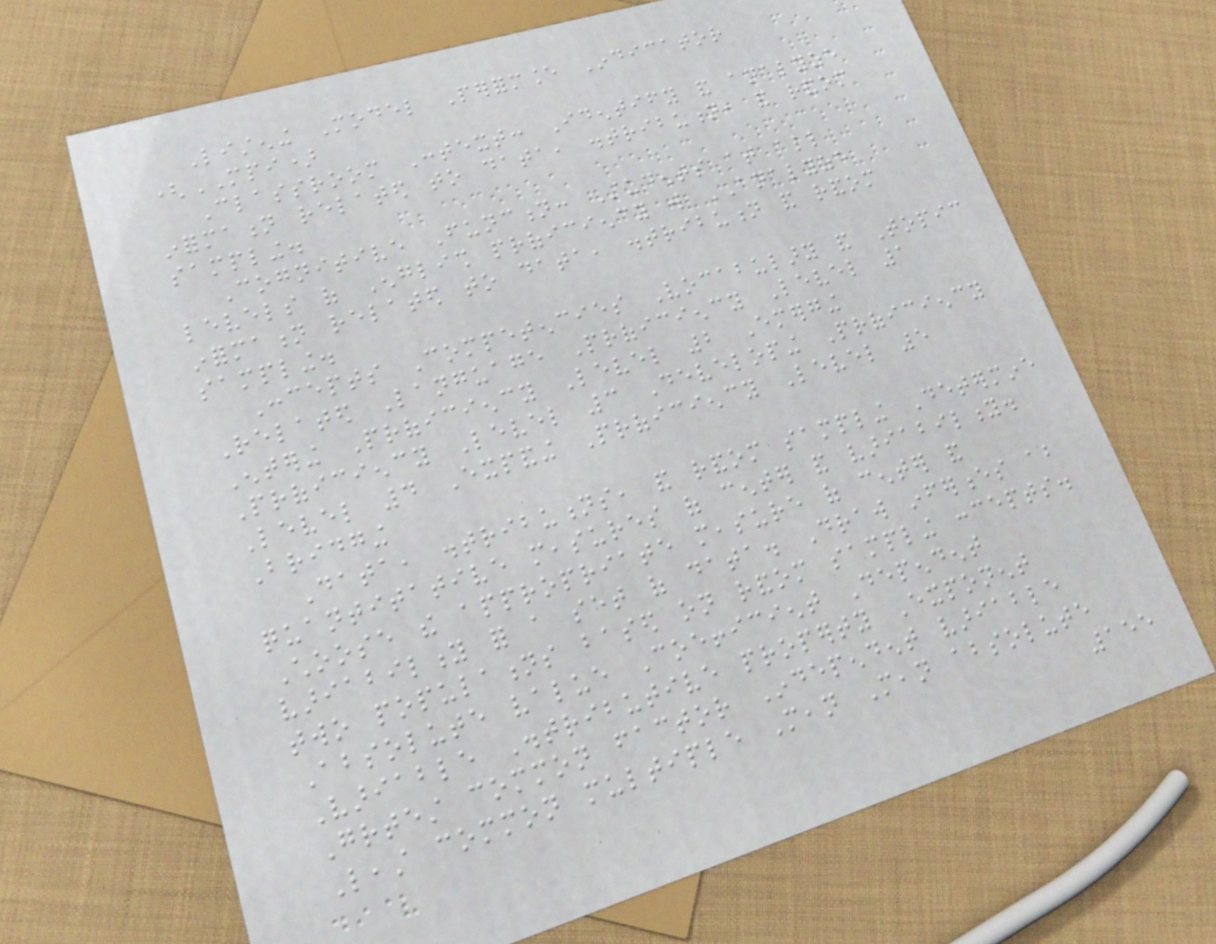Listening Model Performance Indicator
(MPI)
Classroom Context: Identify and analyze
information related to data, distribution, and random
sampling.
Cognitive Function: Students at all
levels of English proficiency will ANALYZE
information related to data, distribution and random
sampling.
Concepts Competencies Vocabulary and Topic
Related Language Proficiency Level 1
Entering Proficiency Level 2 Emerging
Proficiency Level 3 Developing Proficiency
Level 4 Expanding Proficiency Level 5
Bridging
Data, distributions, and random sampling Determine
quantitative measures of center and variability.
Choose the appropriate measure of center and
variability for a set of data. Draw inferences about
two populations based on random sampling concepts.
Absolute value Coefficient Dependent
Variable Distributive property Exponent
Greatest common factor Independent variable
Least common multiple Mean Mean absolute
155
